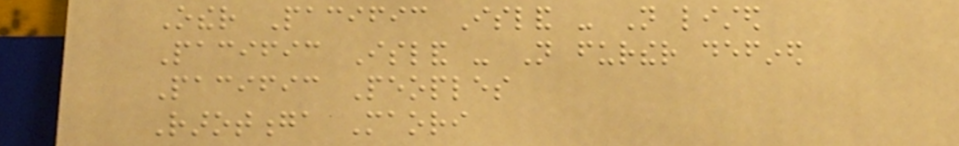Other Pacific Island - Not listed
Pacific Island - Not further defined
Pacific Peoples
Rarotonga Maori
